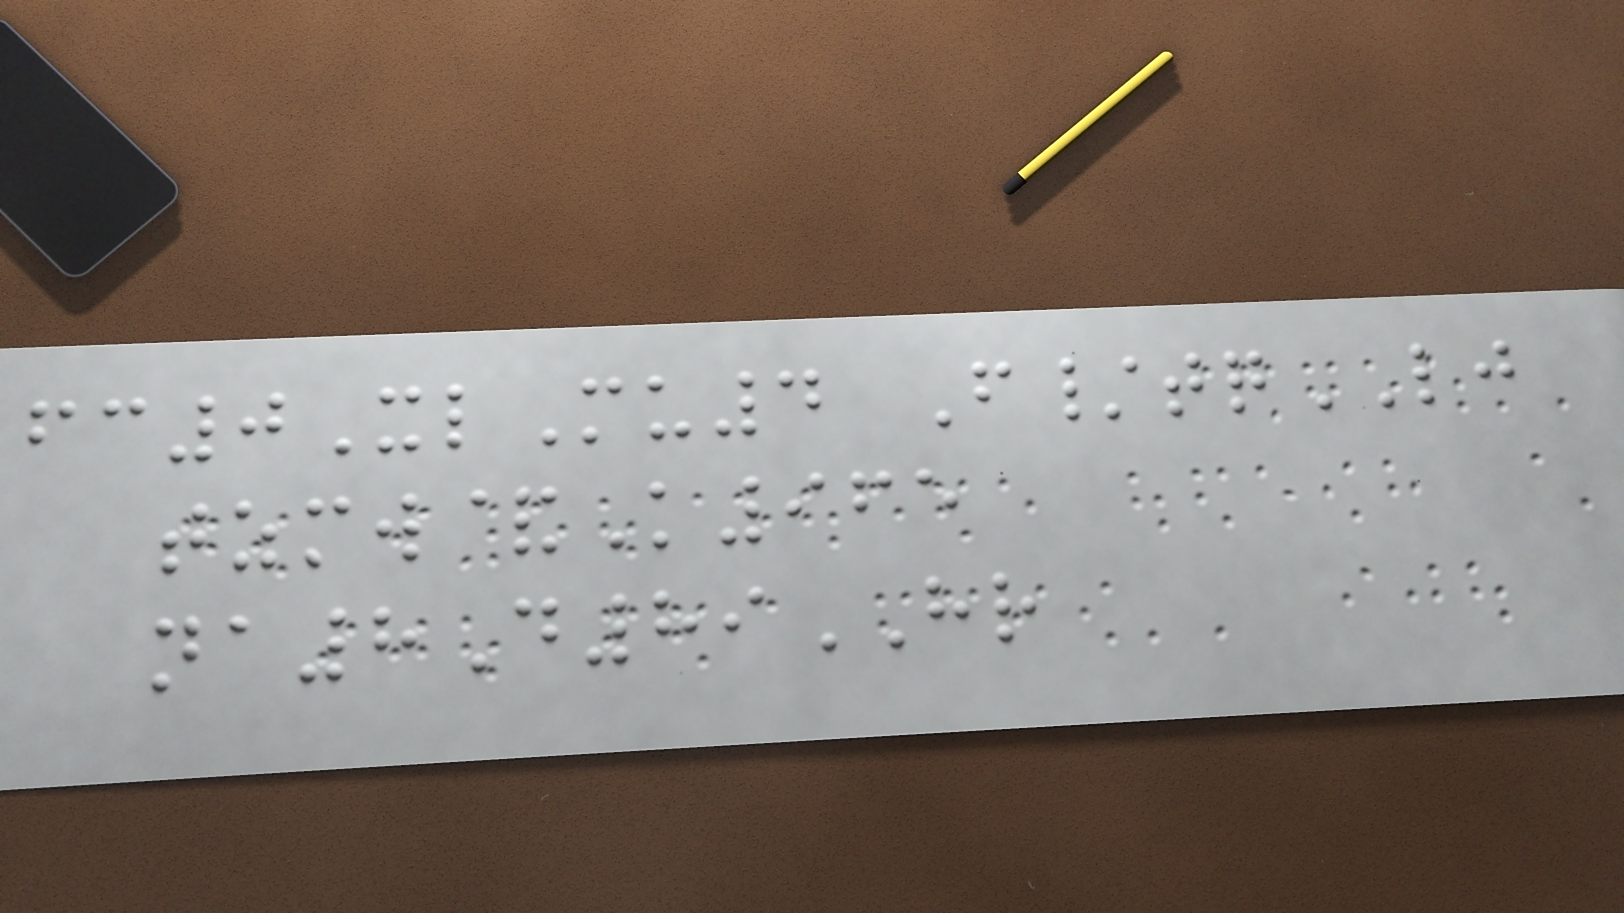fc0XlMu4 F/tqLJ
tzmw&K965
na8D89HR
